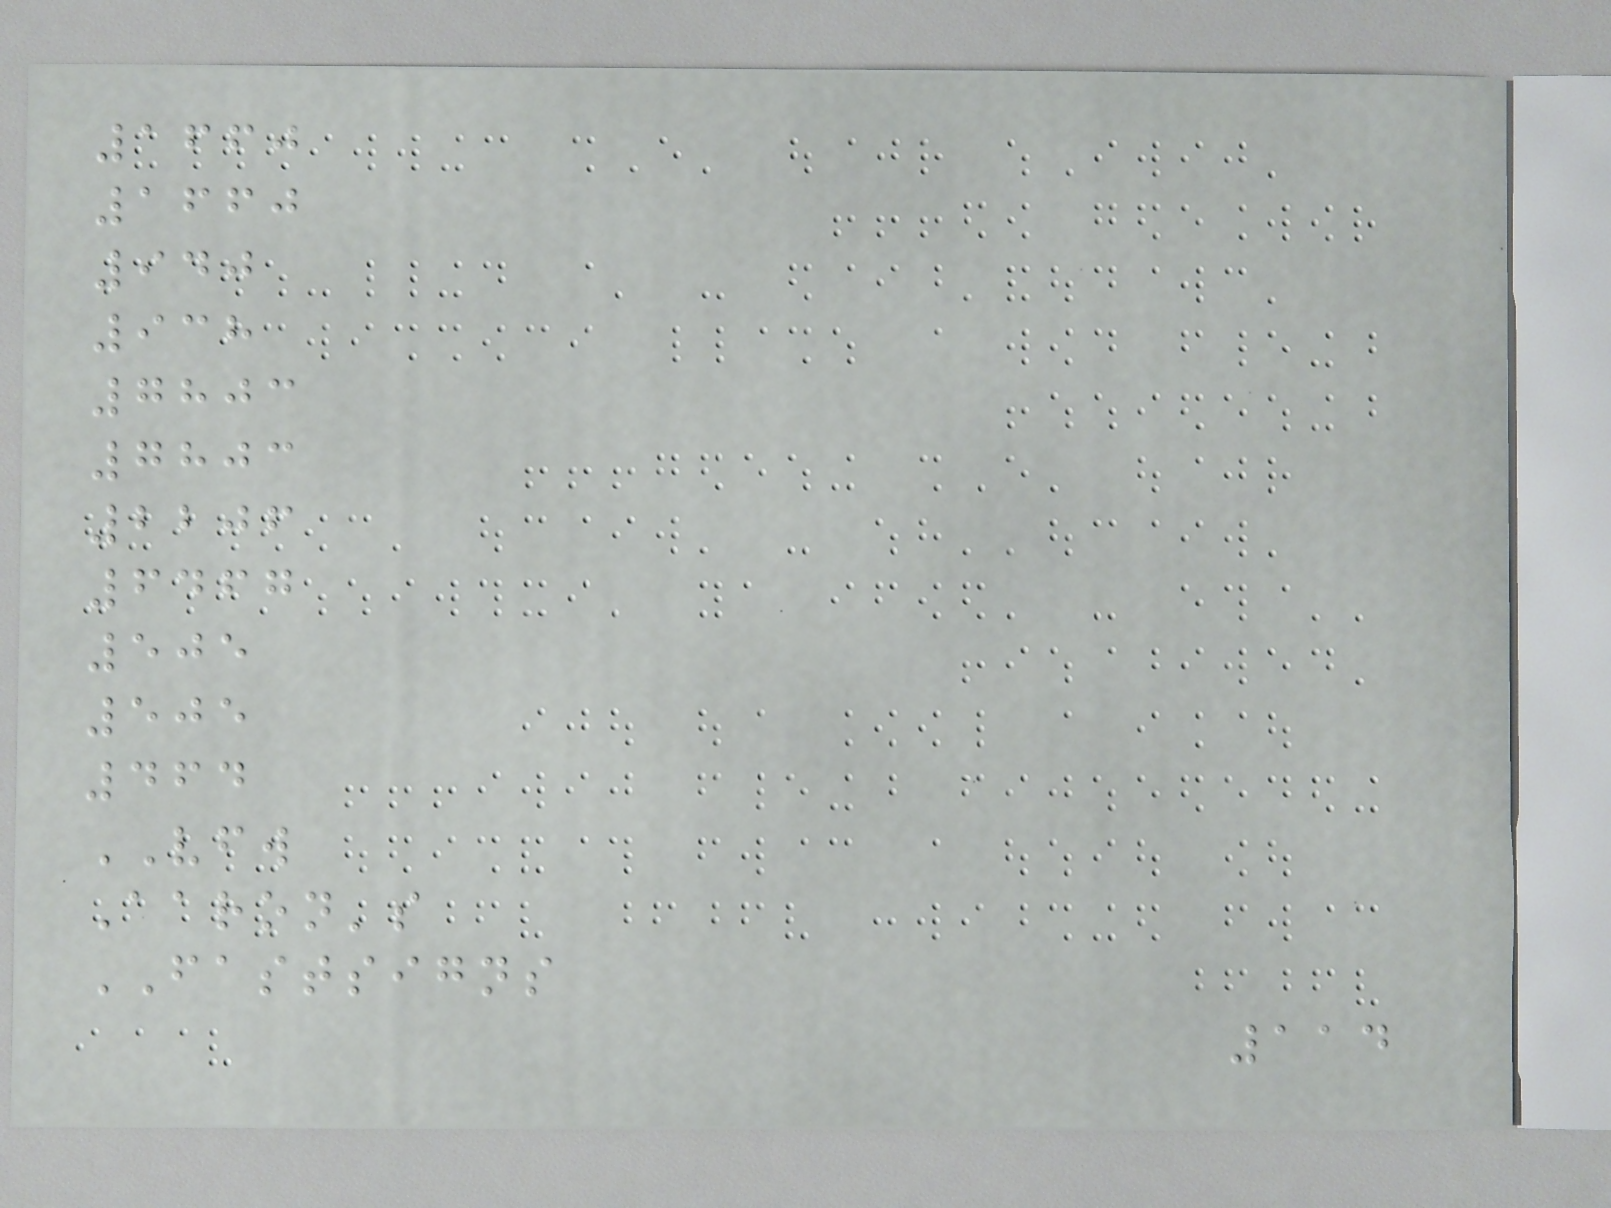1660
1660
940
938
7803
7803
2206
6467
505
505
464
VFW
Aaron's
FASTSIGNS
114
